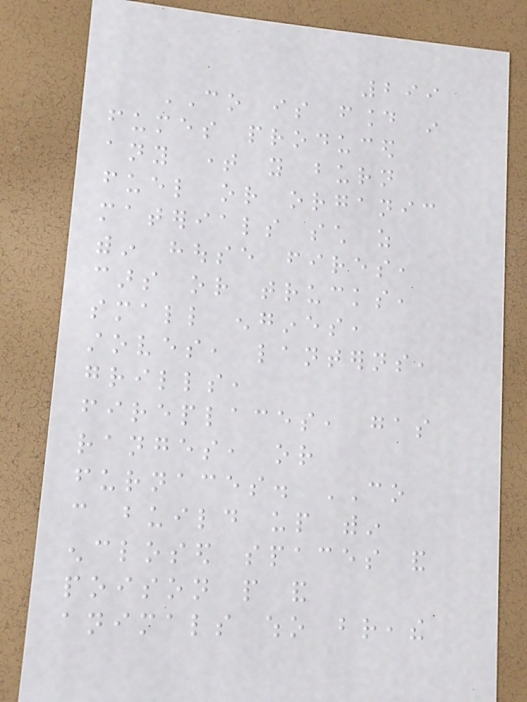299
CO is found in
fumes produced
any time you burn
fuel or organic
materials such as
within house fires,
cars or trucks,
small engines,
stoves, lanterns,
grills,
fireplaces, gas
ranges, or
furnaces. CO
can build up within
enclosed spaces and
poison people and
animals who breathe
